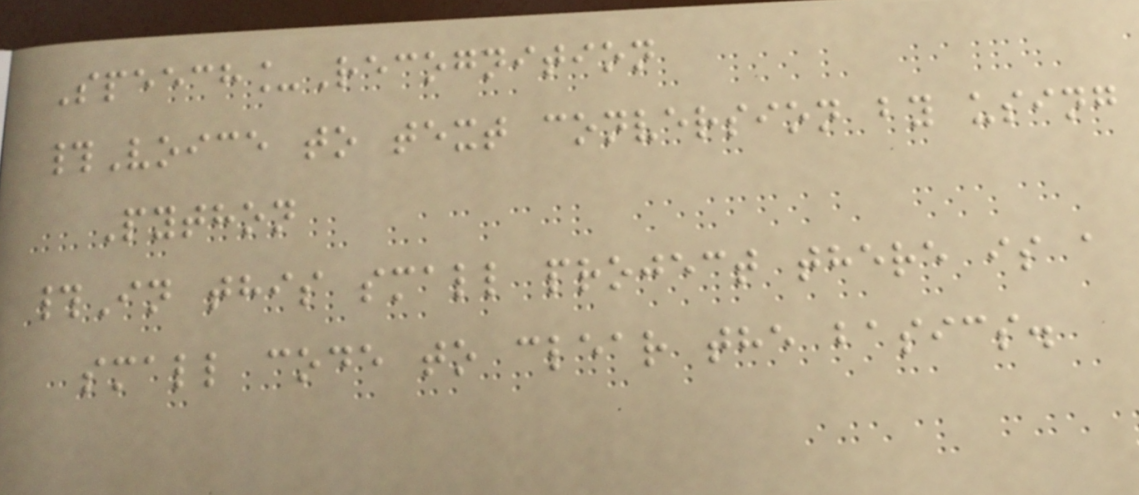Speech_Recognition
#Voice to text conversion by using
Python
#In this small project there is a
small code to clear the basics.
